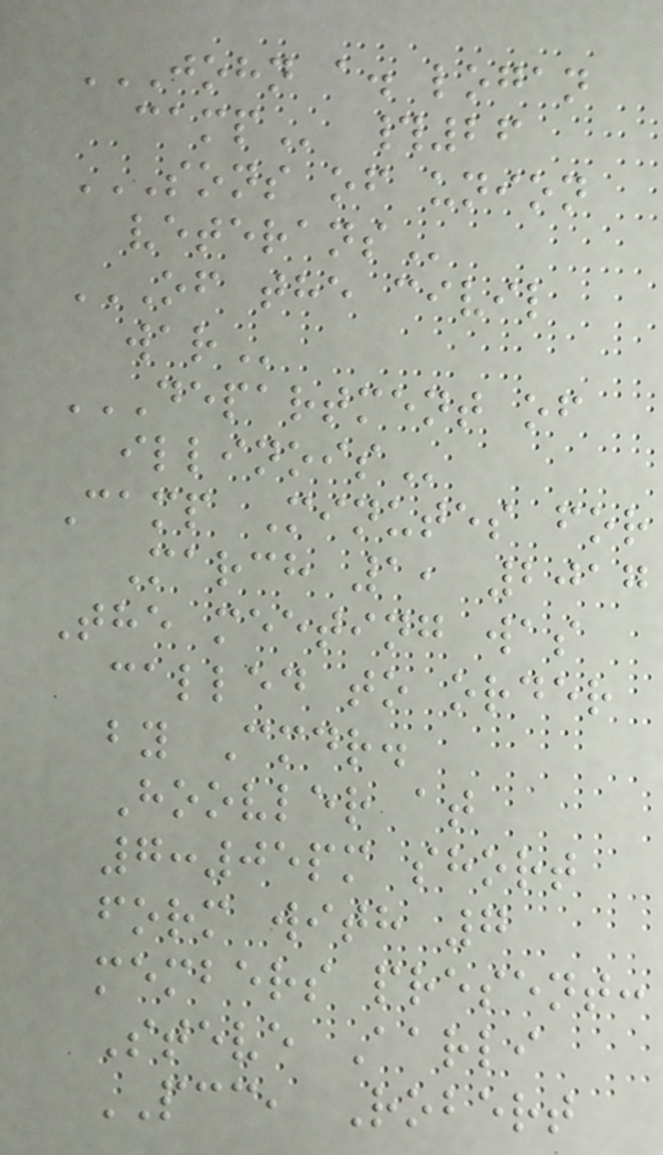JOHN A. LOGAN
CAMP #26
SONS OF UNION
VETERANS
OF THE CIVIL
WAR
DEPARTMENT OF
ILLINOIS
Camp Minutes for
March 1, 2017
The meeting was
called to order
by Cmdr.
Hoovler at
7:05pm short
form with 7
members present:
Steve Aarli
PCC, Robert
